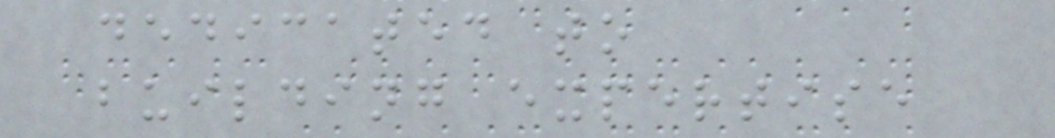dedicated to
building expertise
